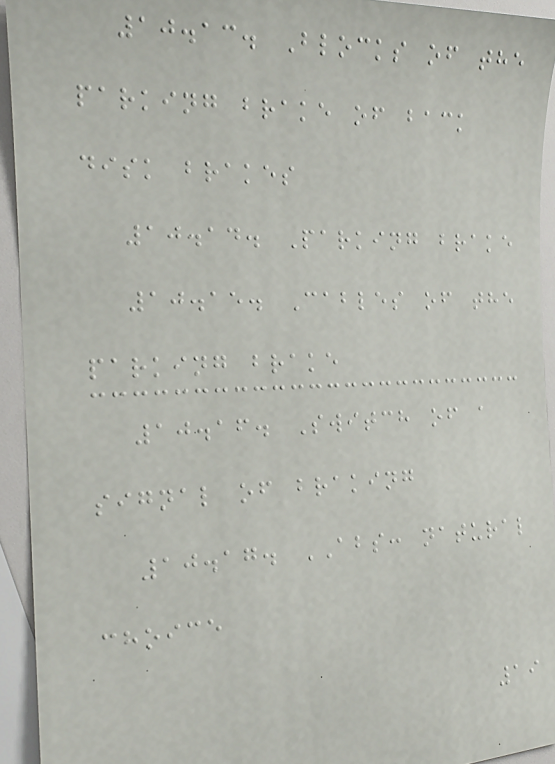10.13. Blocks of the
parking brake of back
disk brakes
10.14. Parking brake
10.15. Cables of the
parking brake
10.16. Switch of a
signal of braking
10.17. ABS: natural
choice
19
